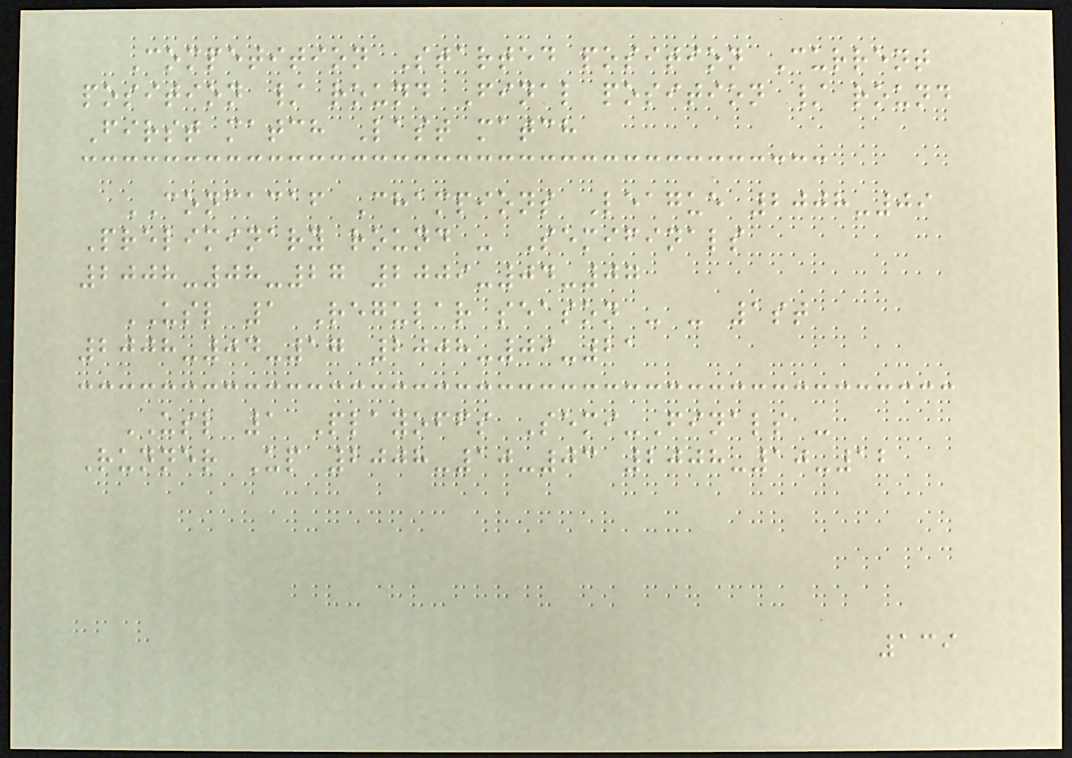Competition Started position Current
position / round Final position / round
First match Last match
CONCACAF Champions League 2008-09
Preliminary round - Semifinals
2008-08-27 2009-04-07
USL 1 Regular season - - 1st
2008-04-17 2008-09-21
USL 1 Playoffs Semi-Finals -
Runner Up 2008-10-03 2008-10-12
139
